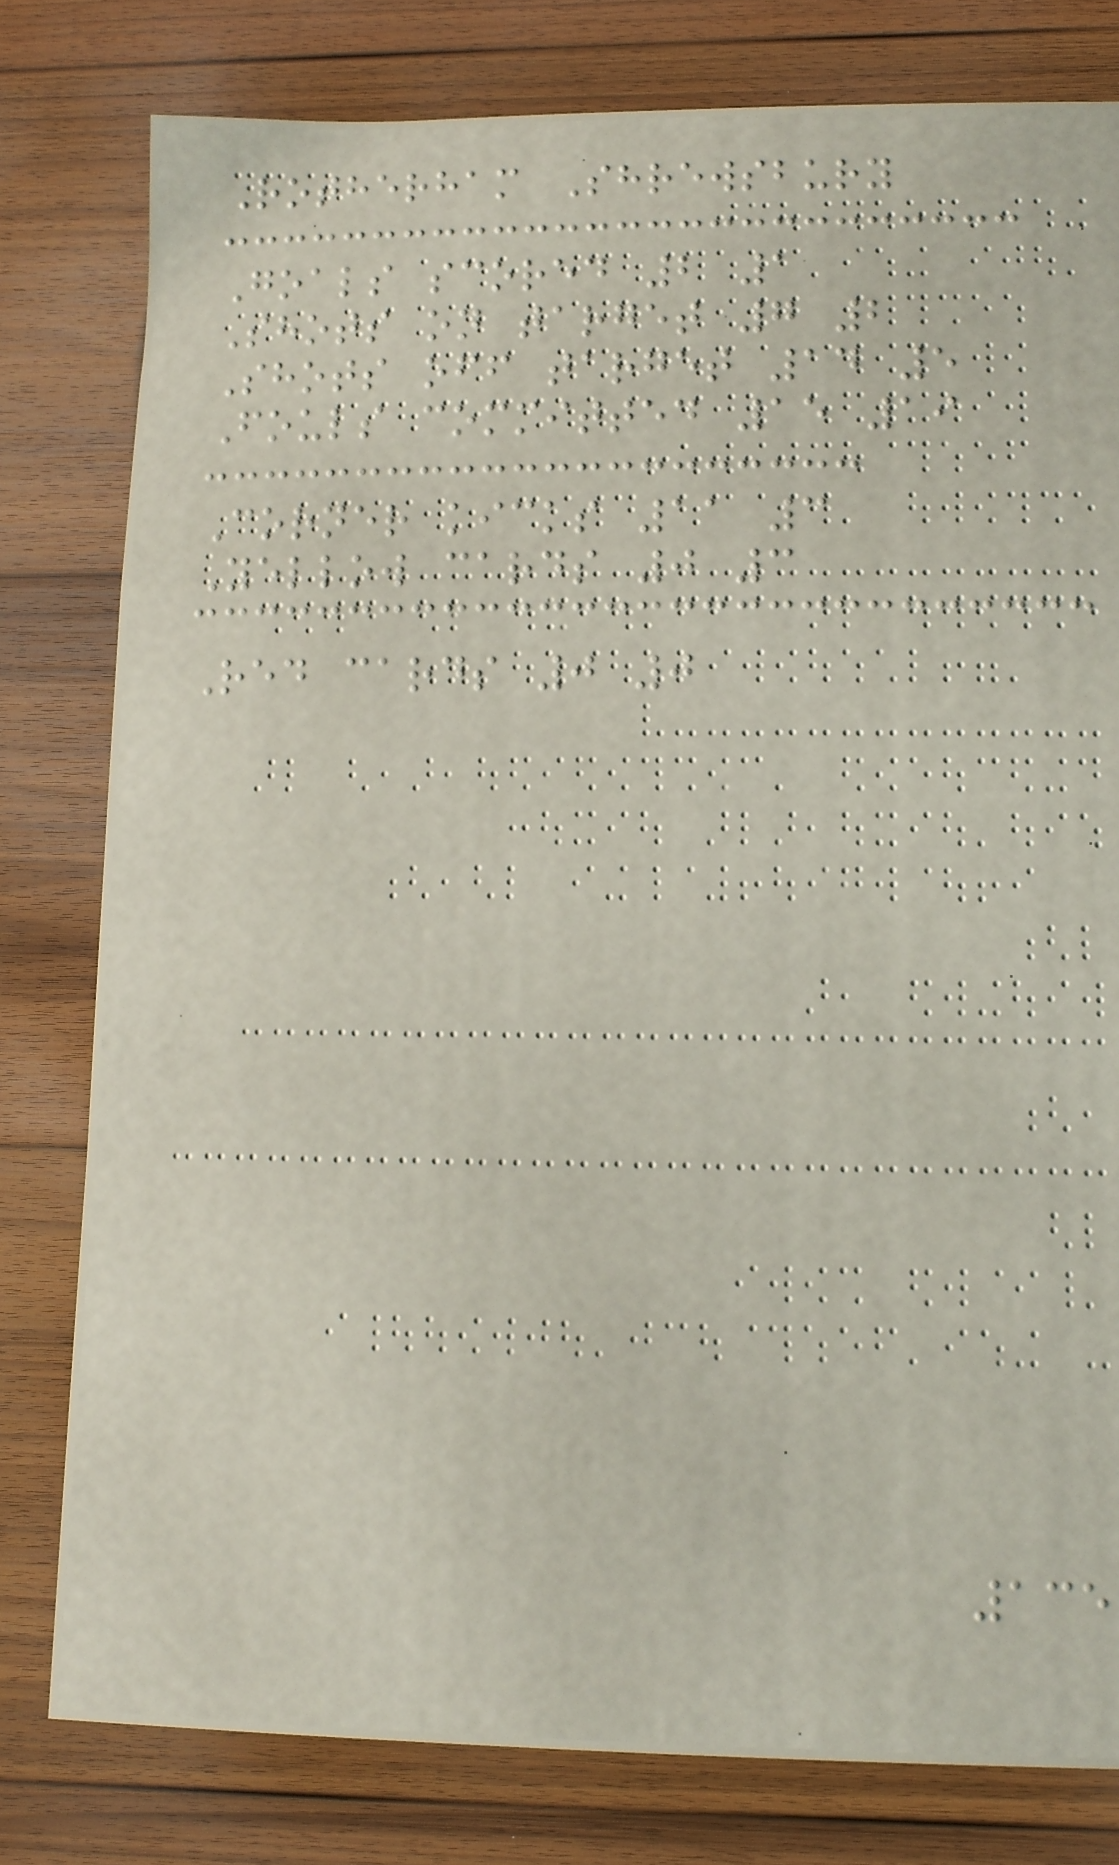Rotherham Shrewsbury
Goals scored 2 1
Shots on target 7 2
Shots off target 14 5
Fouls committed 15 19
Corner kicks 11 3
Yellow cards 0 3
Red cards 0 0
135
